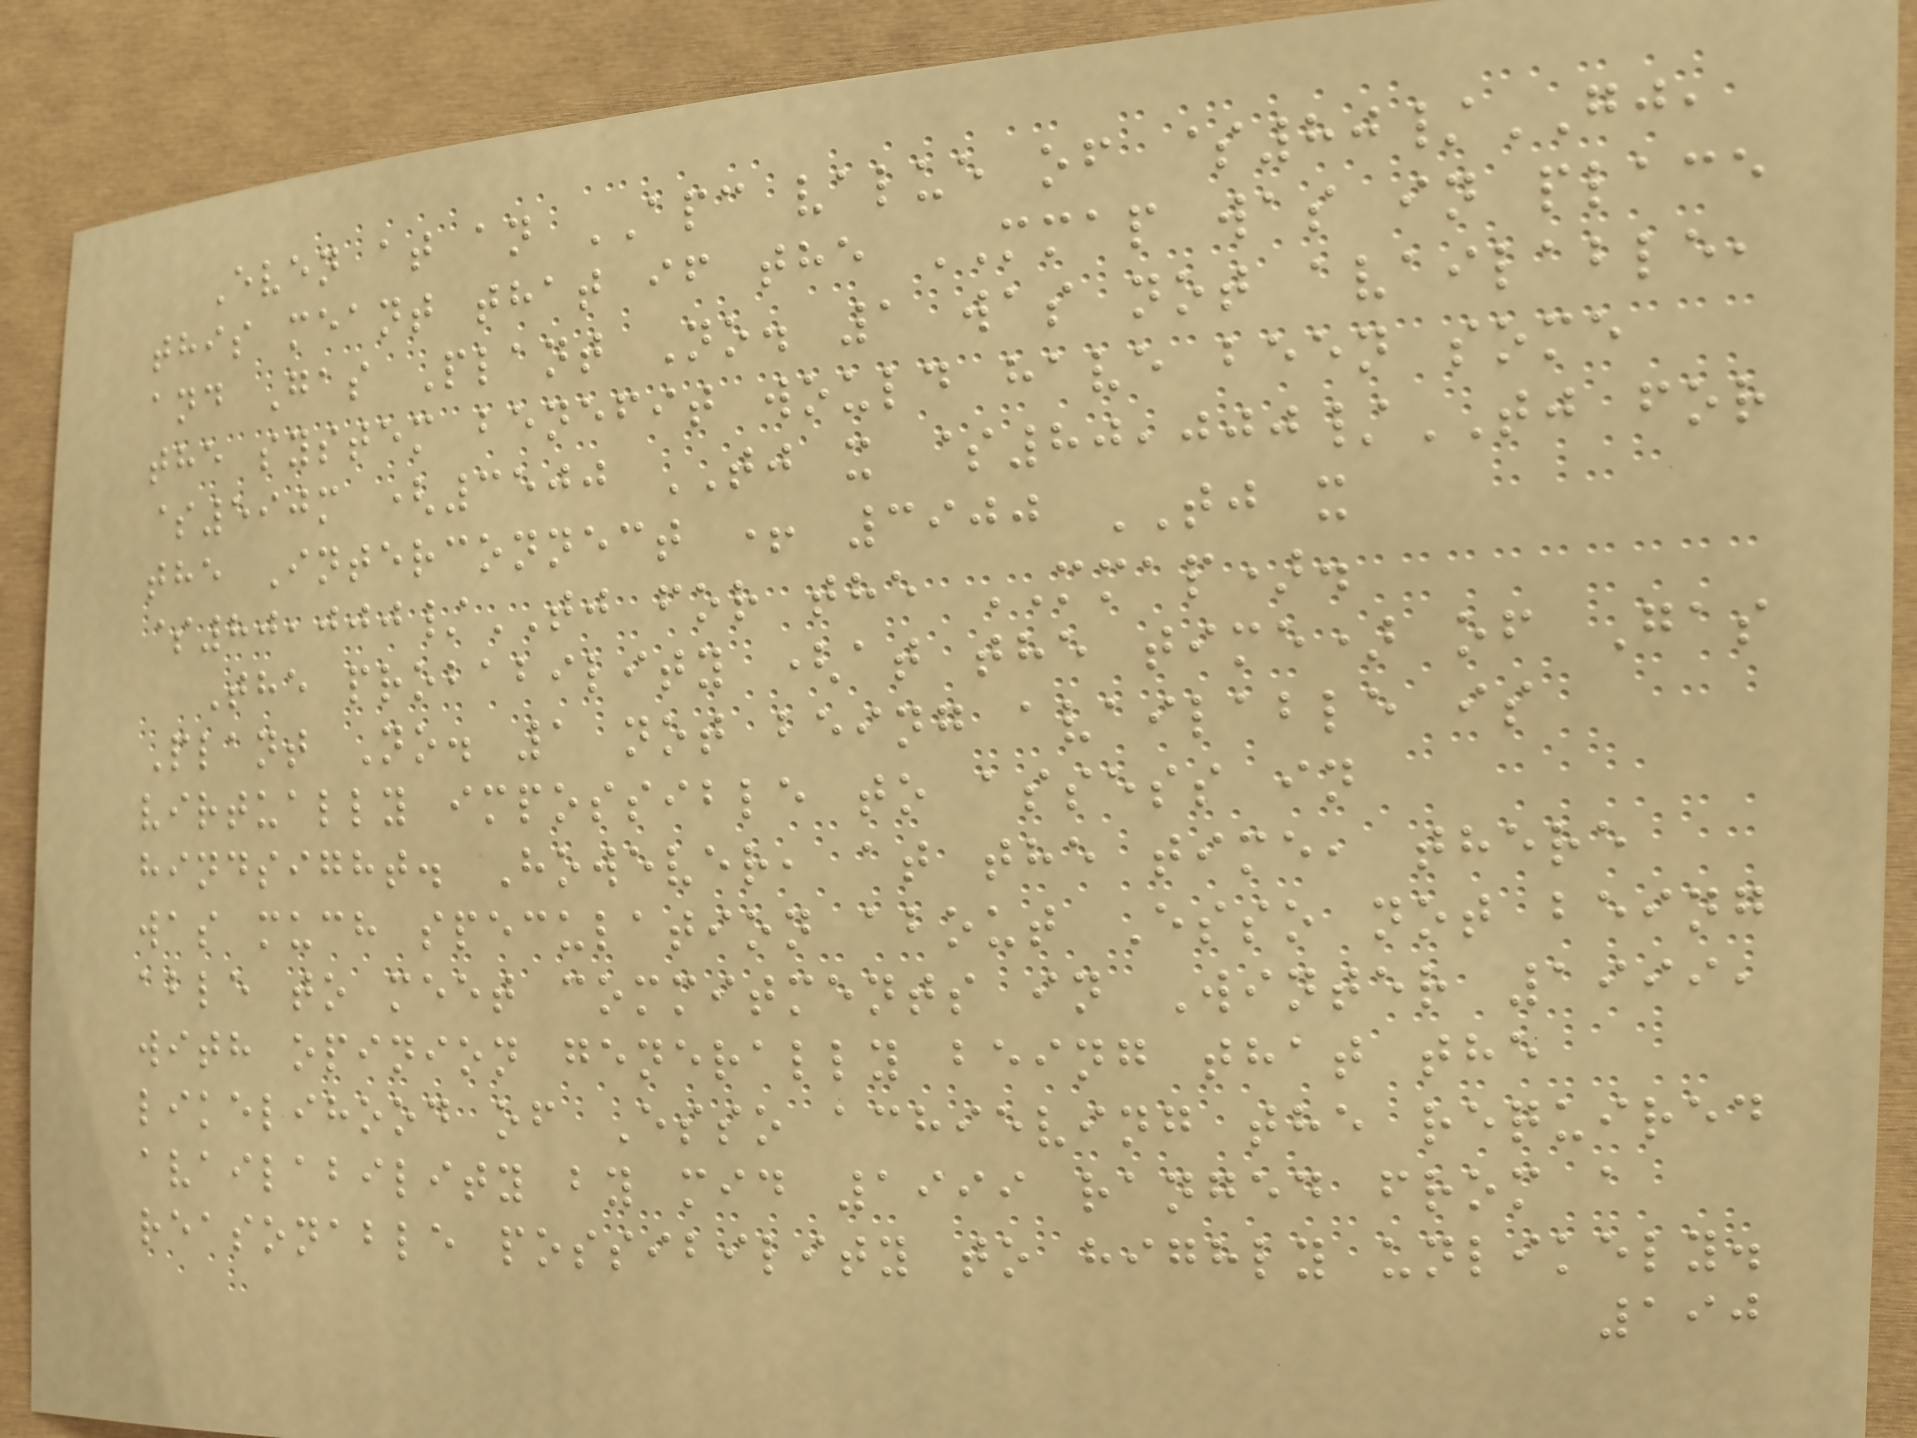Even at an APC value of $80/GJ,
this meant that if the MMAP was in place
and Gas Plant No. 1 was not available,
the system benefit would have been some
$590m (3500 TJ x $80,000/TJ for
the Interconnect + 3900 TJ x
$80,000/TJ for the MMAP).
The probability (at the time) of Gas
Plant No. 1 not being available is
virtually impossible to assess in
hindsight. However, at the time, there
was much speculation about Esso not being
able to meet commitments in Winter 1999,
with opinion generally being that the
likelihood of Esso achieving the required
availability by mid 1999 ranged from a
reasonable possibility to highly unlikely.
190
